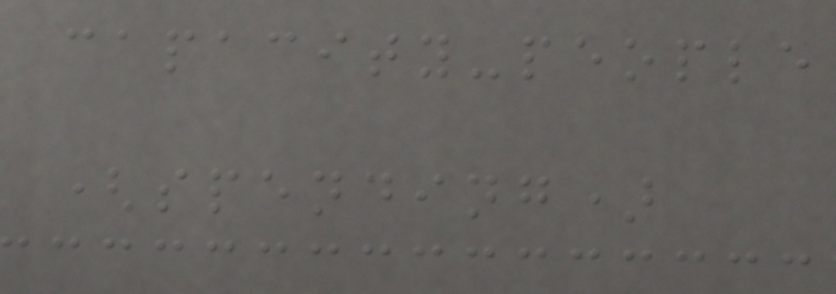capacity-people
(spending)
